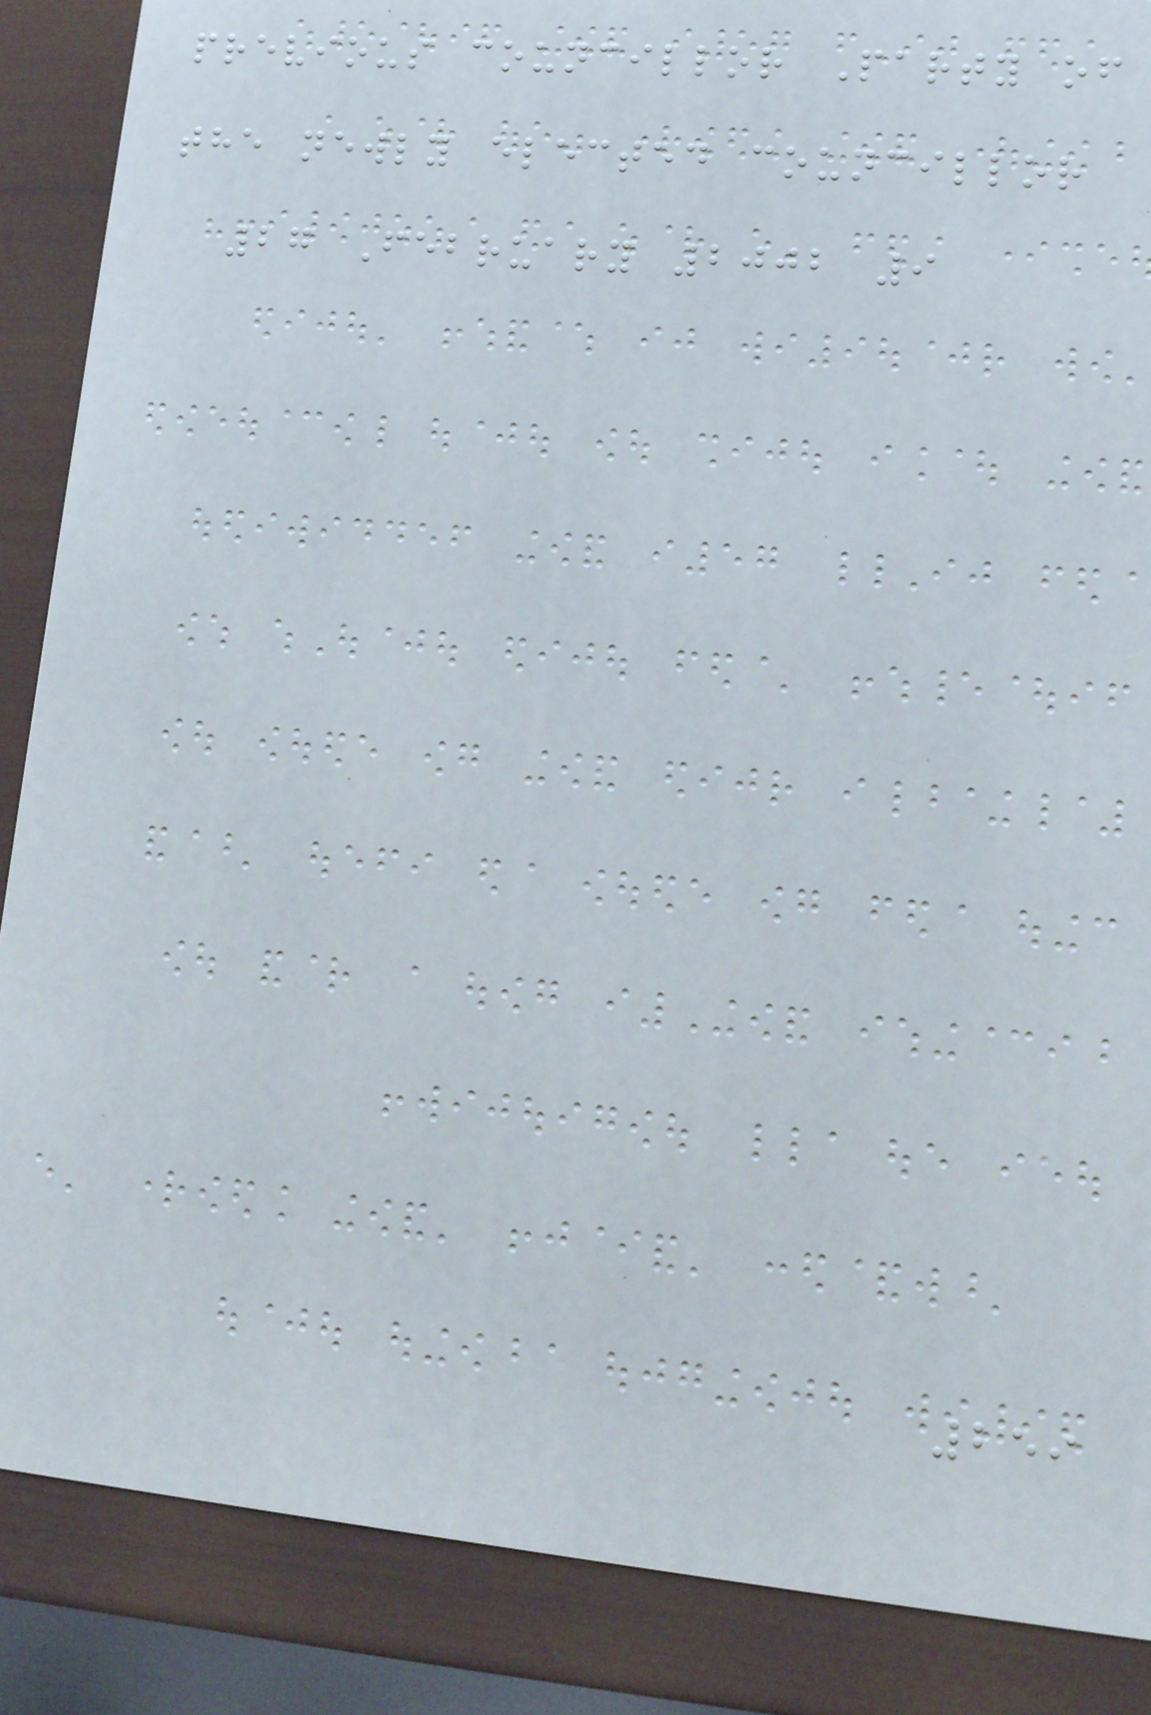previous councillor Party of
the newly elected councillor
27 February 2002 9
259
